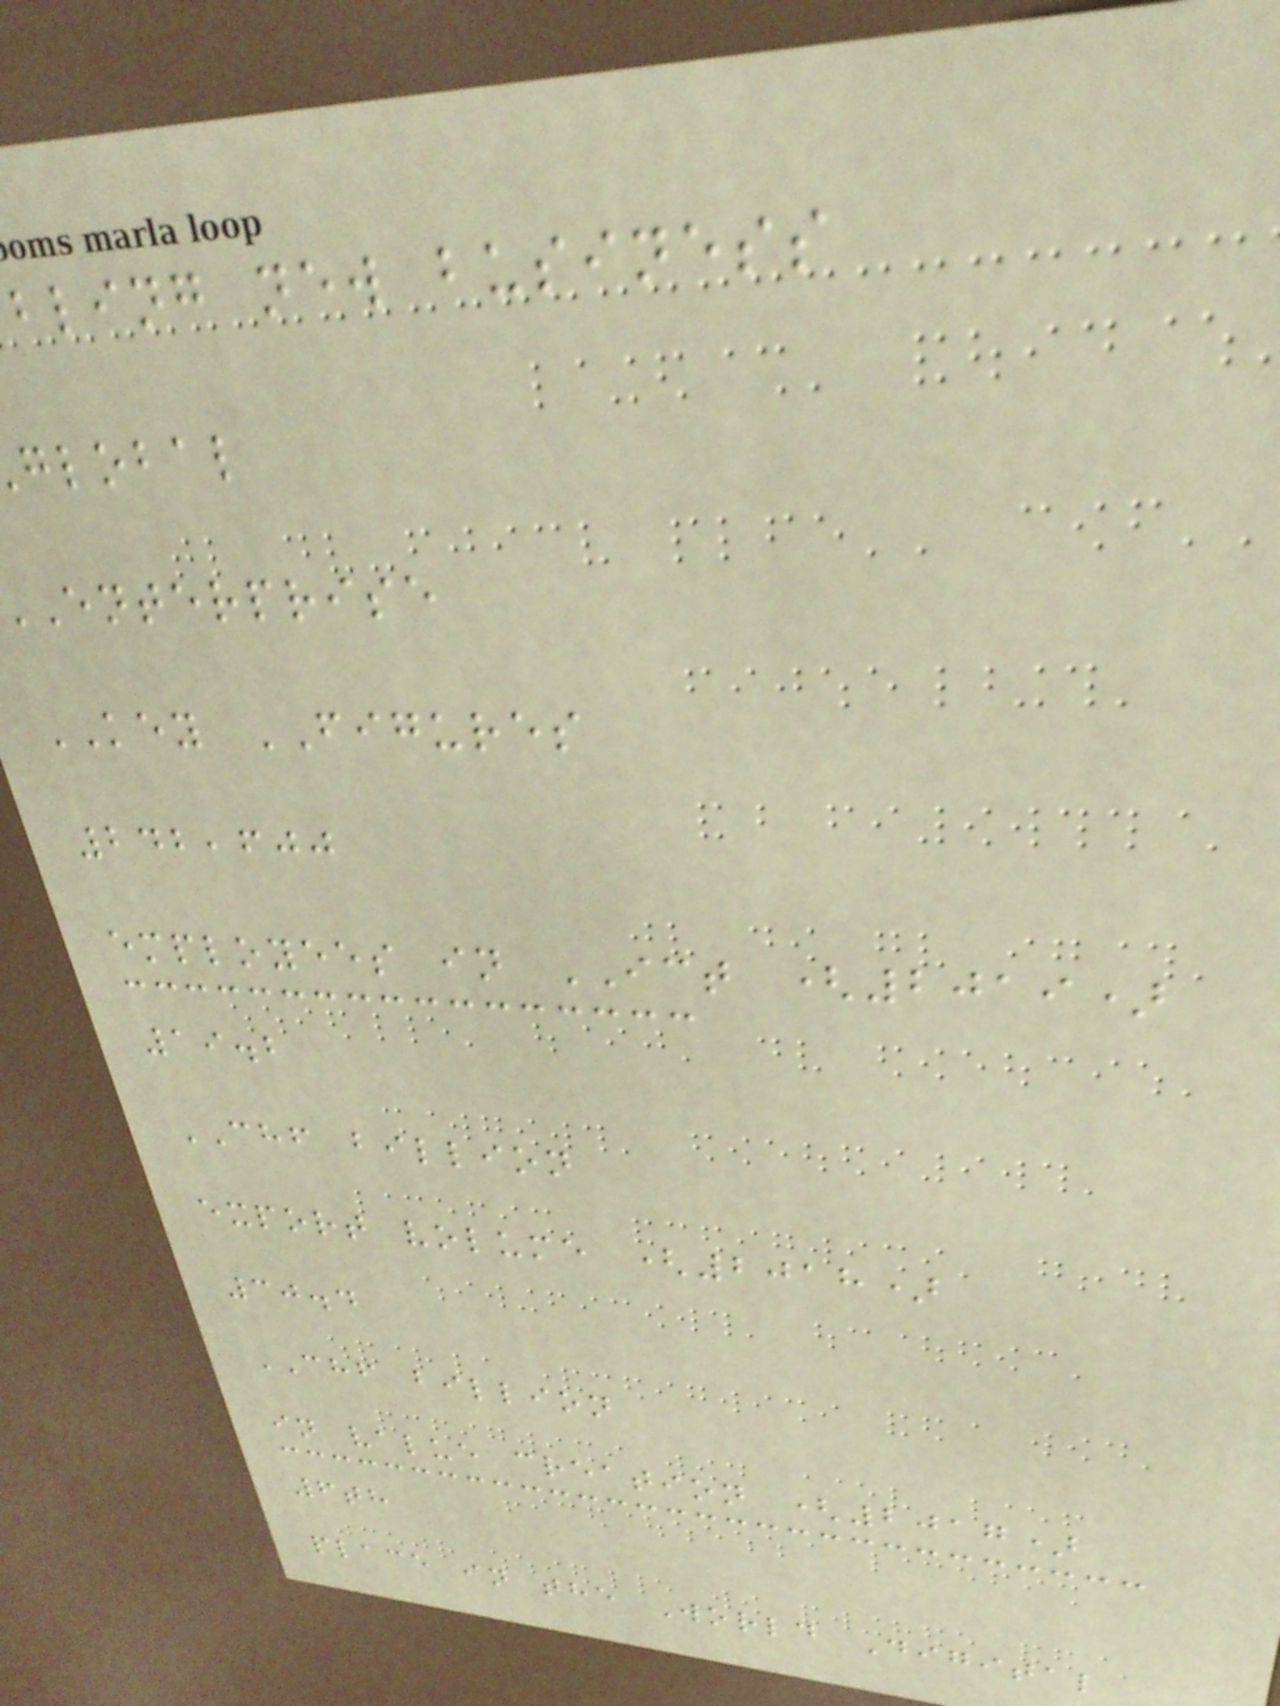bling new business
global
enterprise
KEY FIGURES
242,600
employees in ICT (2019)
19.2
CHF billion
export volume (2018)
30.4
CHF billion
in value creation (2017)
6th
place in the World Digital
